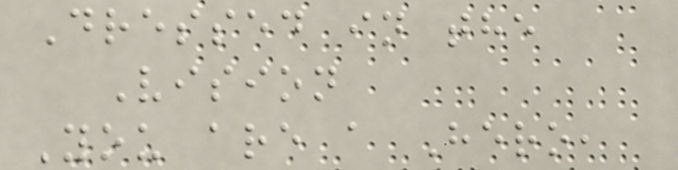Dressed in the
Vision
You are a Hero,
